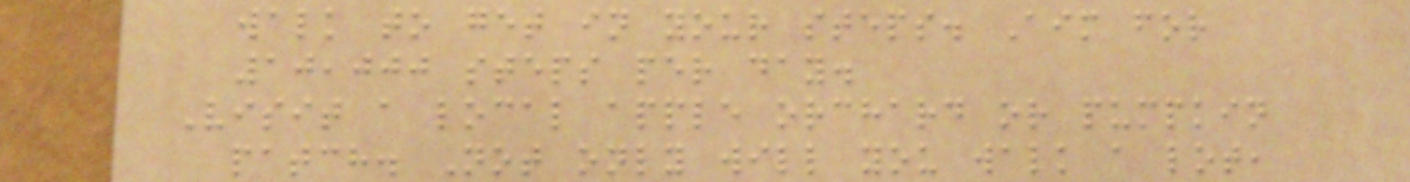walk to get in your steps. Aim for
10,000 steps per day.
Visit a local apple orchard or pumpkin
patch. Not only will you walk a lot,
